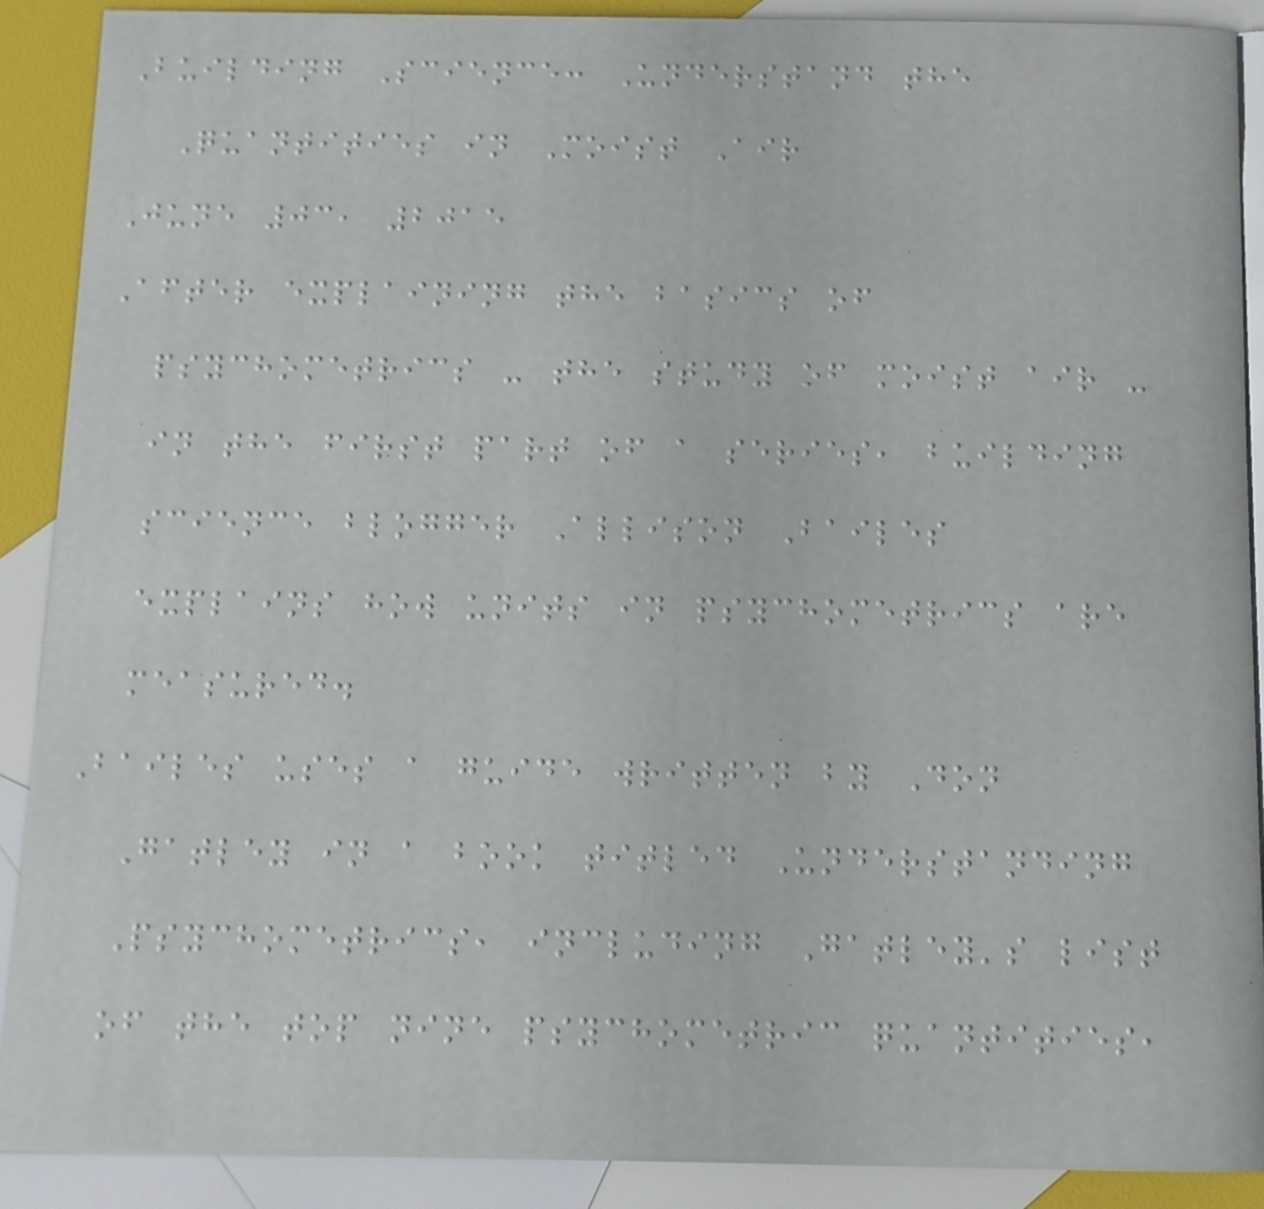Building Science: Understand the
Quantities in Moist Air
June 03, 2015
After explaining the basics of
psychometrics - the study of moist air -
in the first part of a series, building
science blogger Allison Bailes
explains how units in psychometrics are
measured.
Bailes uses a guide written by Don
Gatley in a book titled Understanding
Psychometrics, including Gatley's list
of the top nine psychometric quantities,
